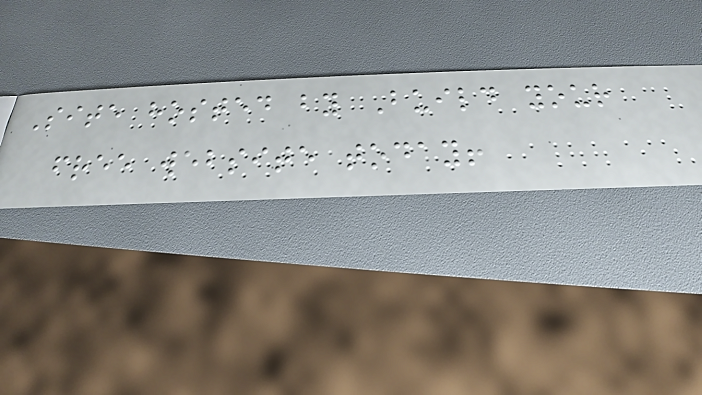Site hosted by Build your
free website today!
